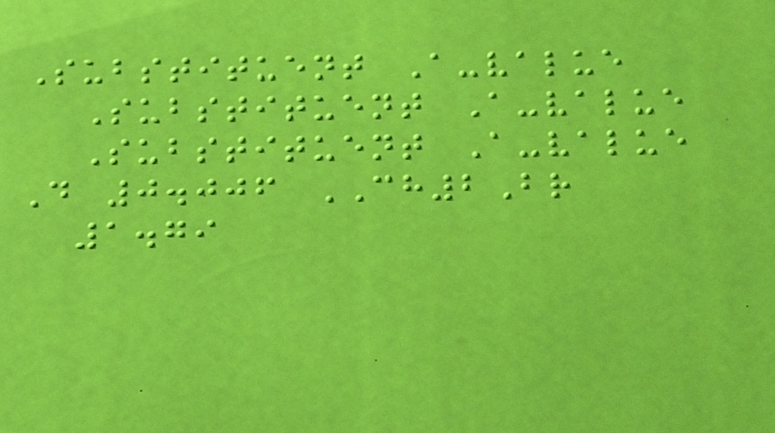Substituent A-value
Substituent A-value
Substituent A-value
D 0.006 CH2Br
1.79
